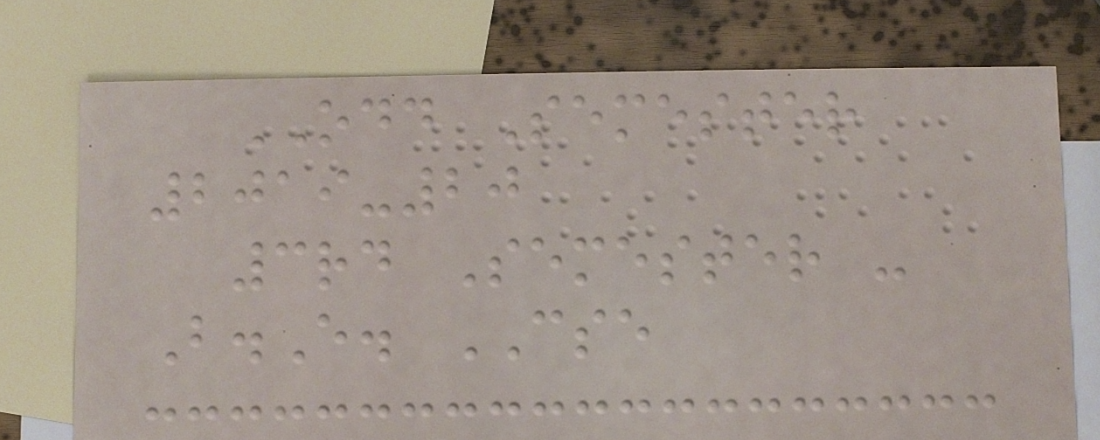ODD Semester
2019-20
3rd Semester -
B.E. CSE
